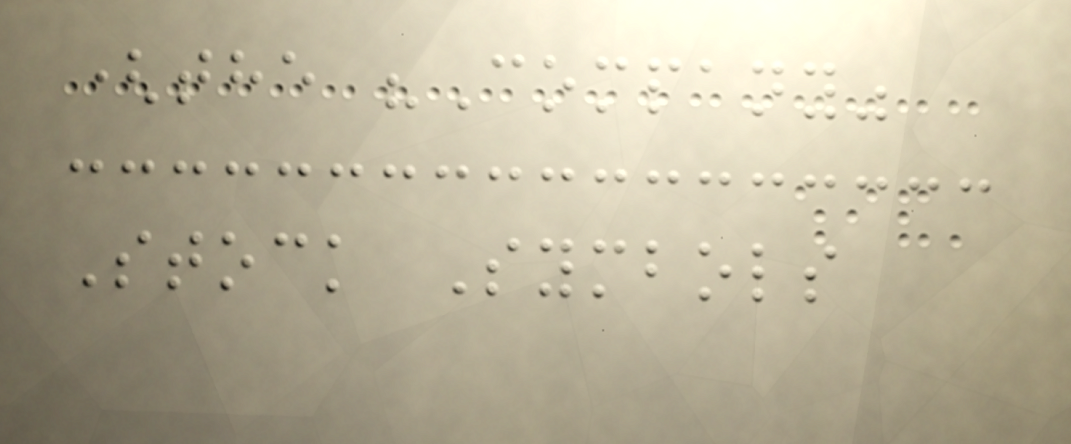(the "Company"
Stock Symbols
